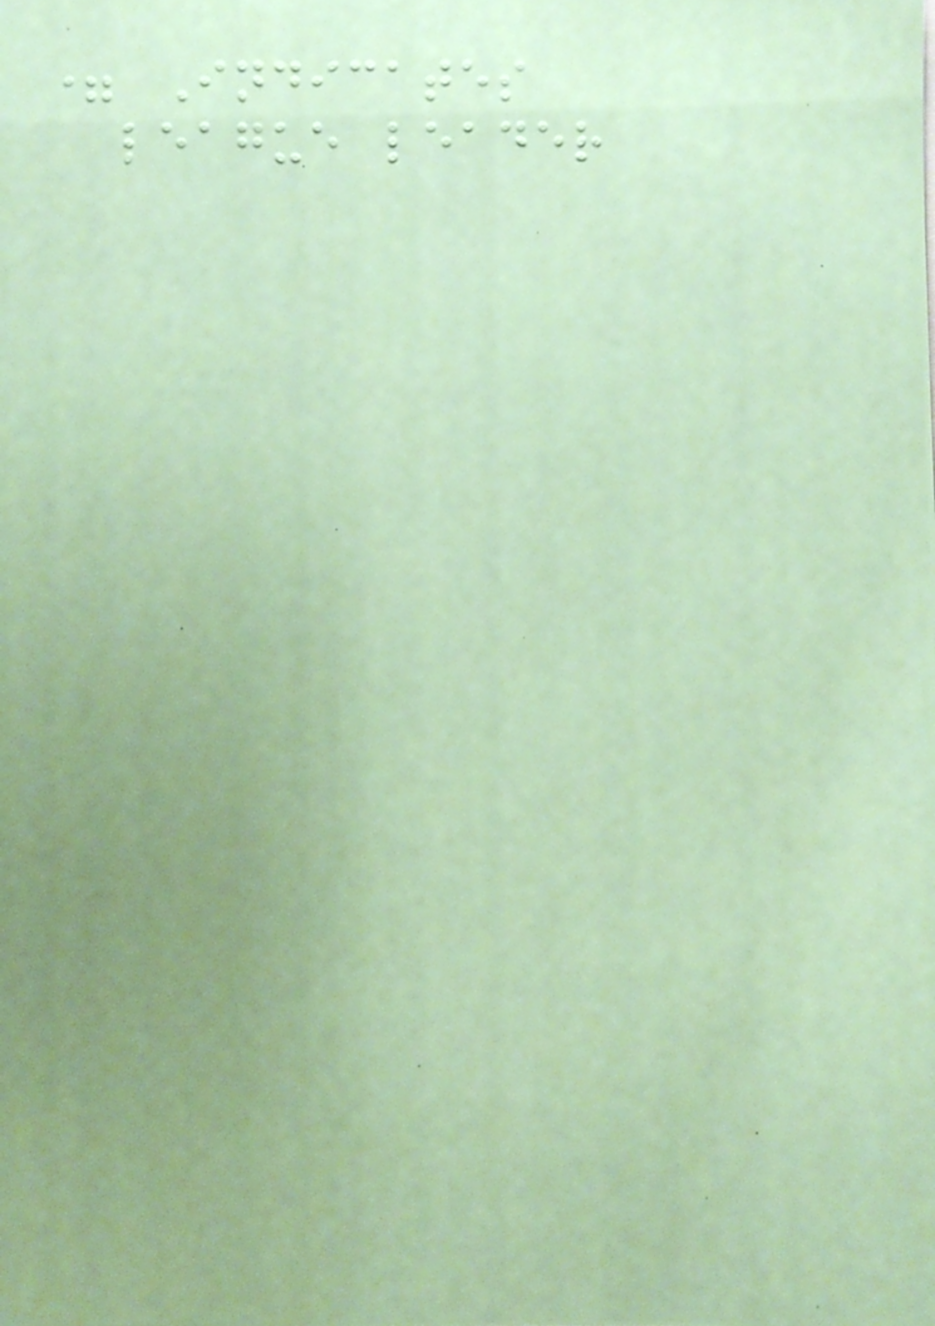= Indicates
league leader
